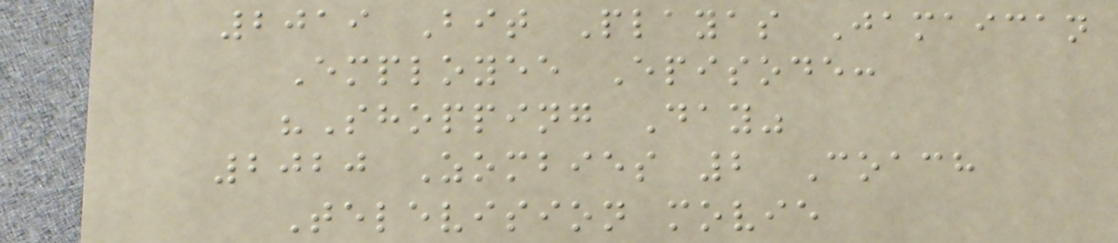2019 Bit Playas Jamaican
Employee Episode:
"Shopping Day"
2020 Zombies 2 Coach
Television movie
